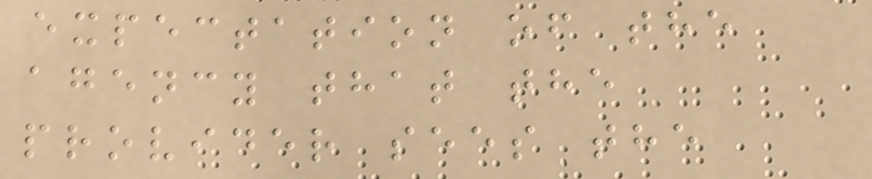expectation of the
agency that the
provider sees the
